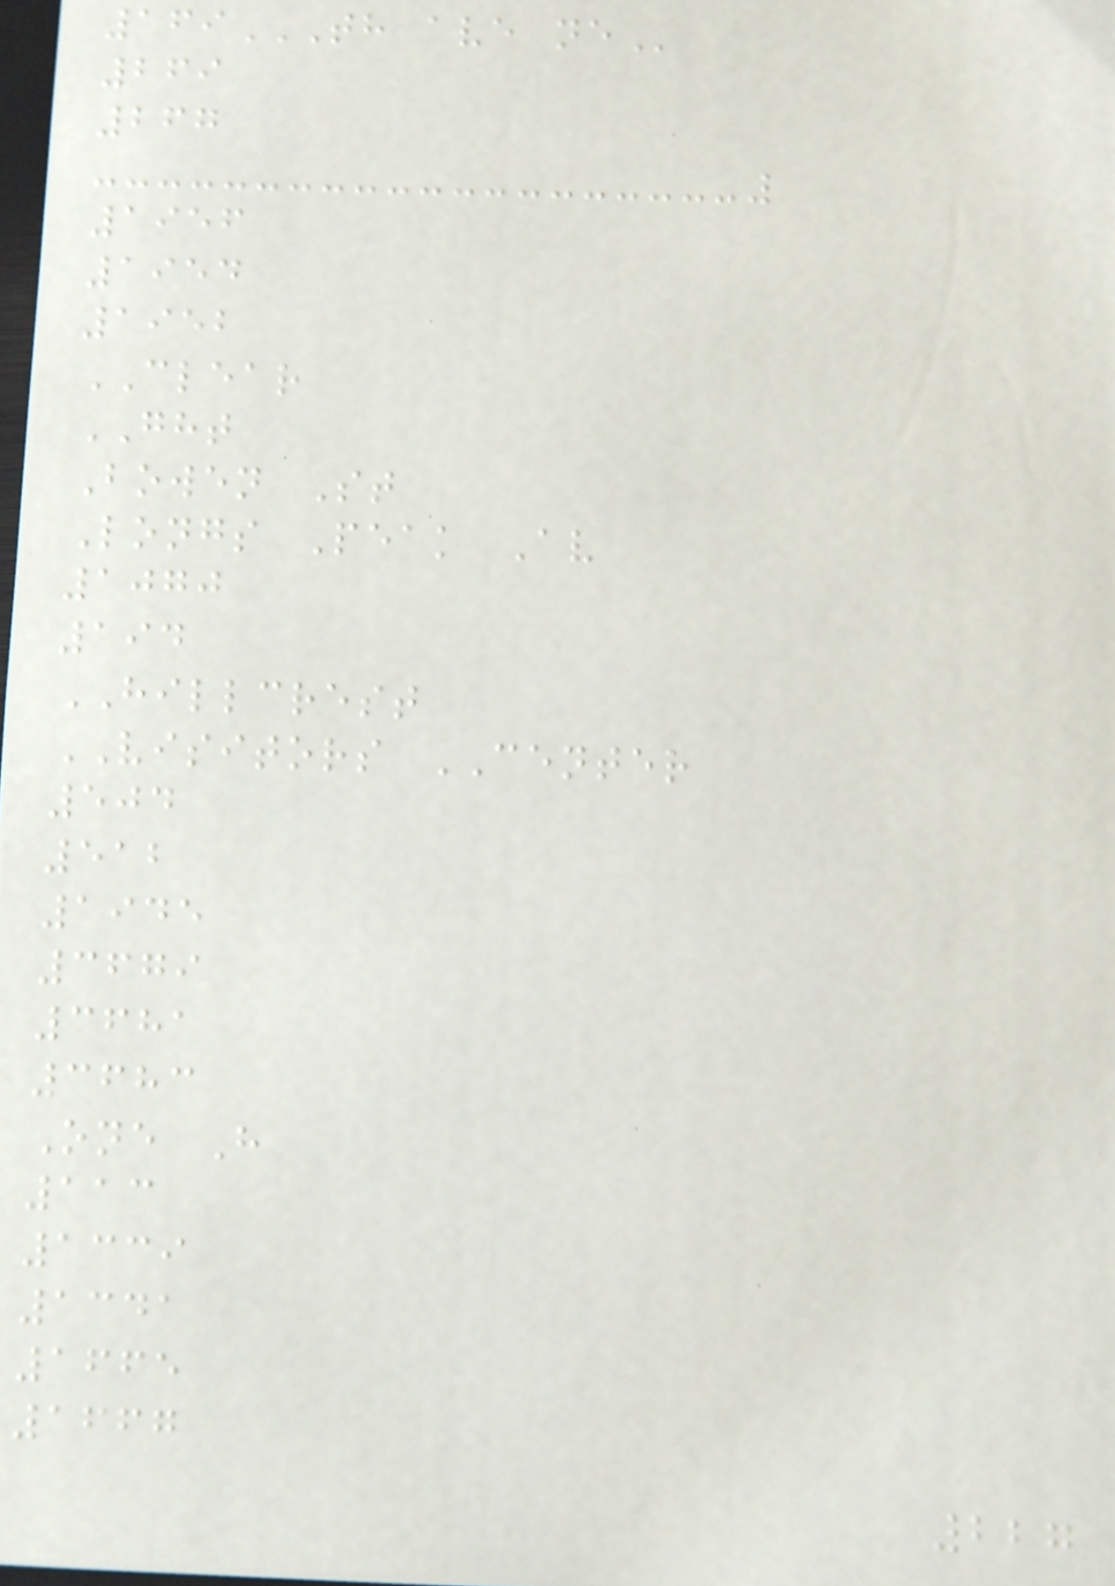169TH AVE NE
269
267
1956
1954
1952
CLEAR
GHT
Bowen St
Longs Peak Av
1070
194
HILLCREST
VISITORS CENTER
504
512
1945
3679
3681
3683
One H
113
1339
1341
1665
1667
227
